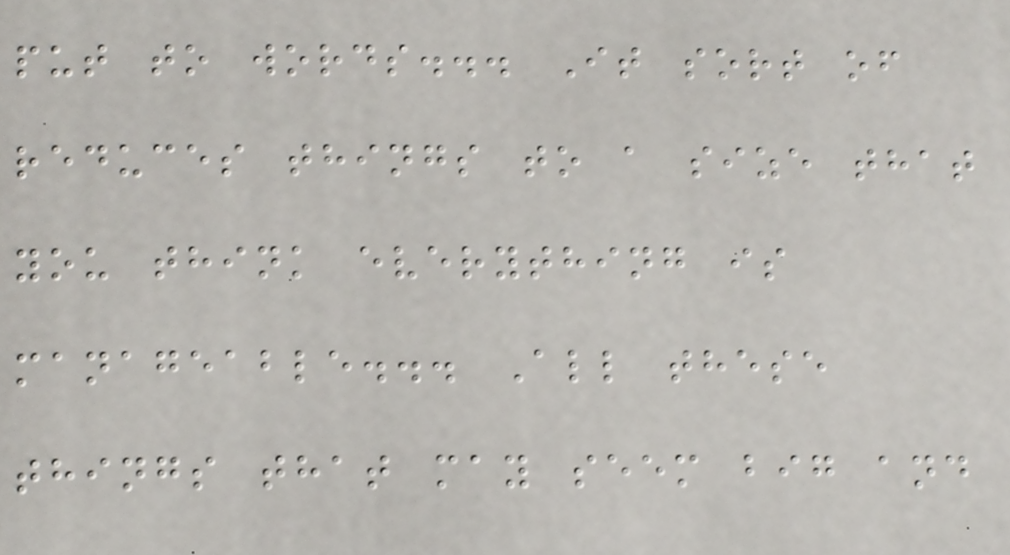put to words... It sort of
reduces things to a size that
you think everything is
manageable... All these
things that may seem big and
